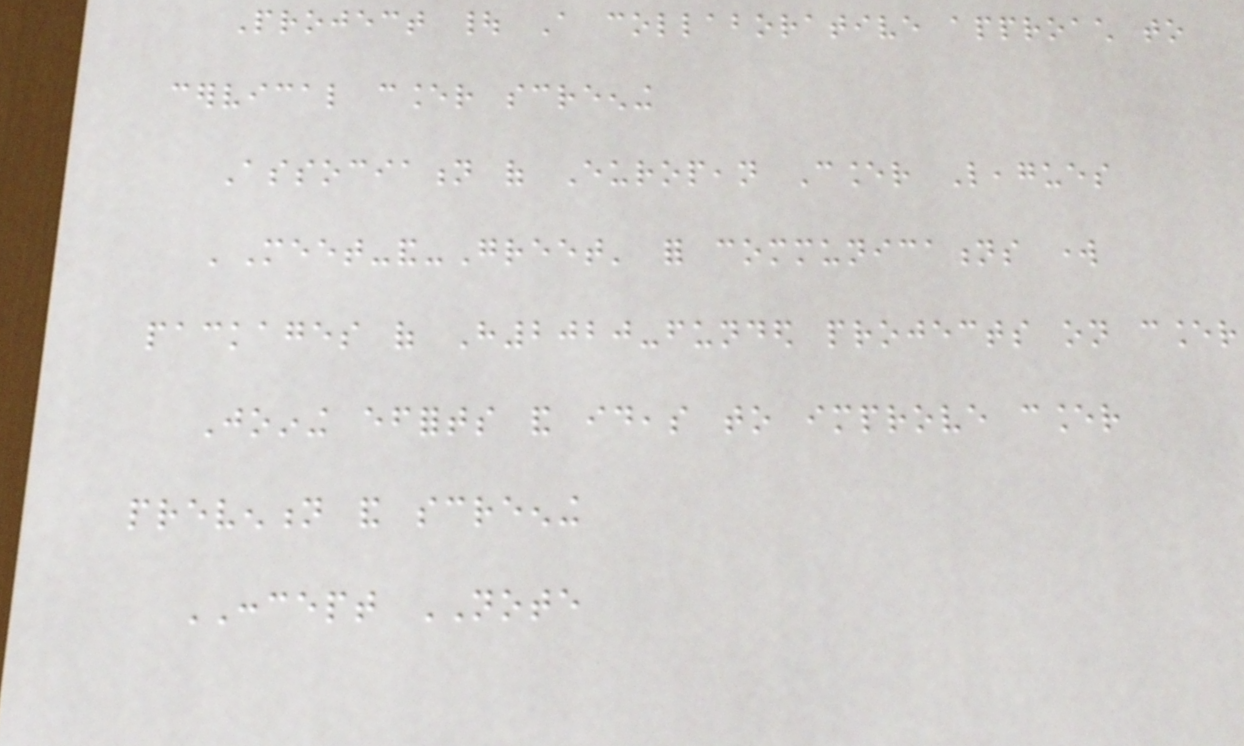Project | A collaborative approach to
cervical cancer screening
Association of European Cancer Leagues
'Meet-and-Greet' for communications work
packages of H2020-funded projects on cancer
Joining efforts and ideas to improve cancer
prevention and screening
CONCEPT NOTE
